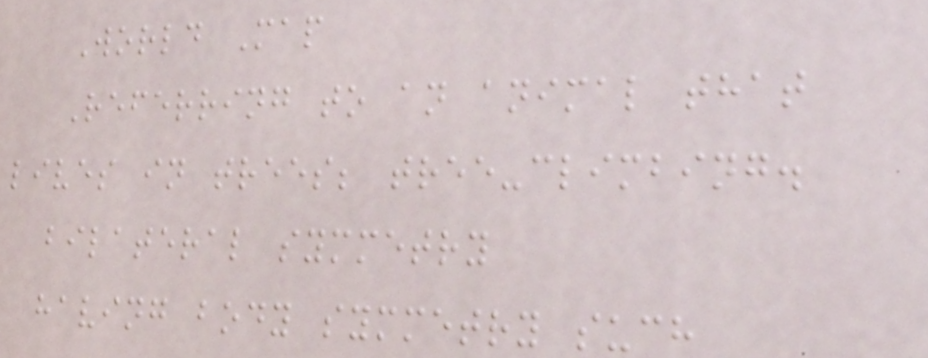World Map
Referring to an animal that
lives in trees; tree-climbing.
bilateral symmetry
having body symmetry such
